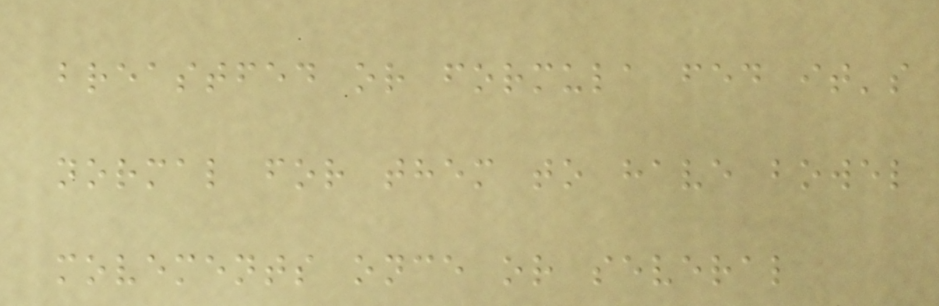breastfed or formula fed it's
normal for them to have bowel
movements once or several
